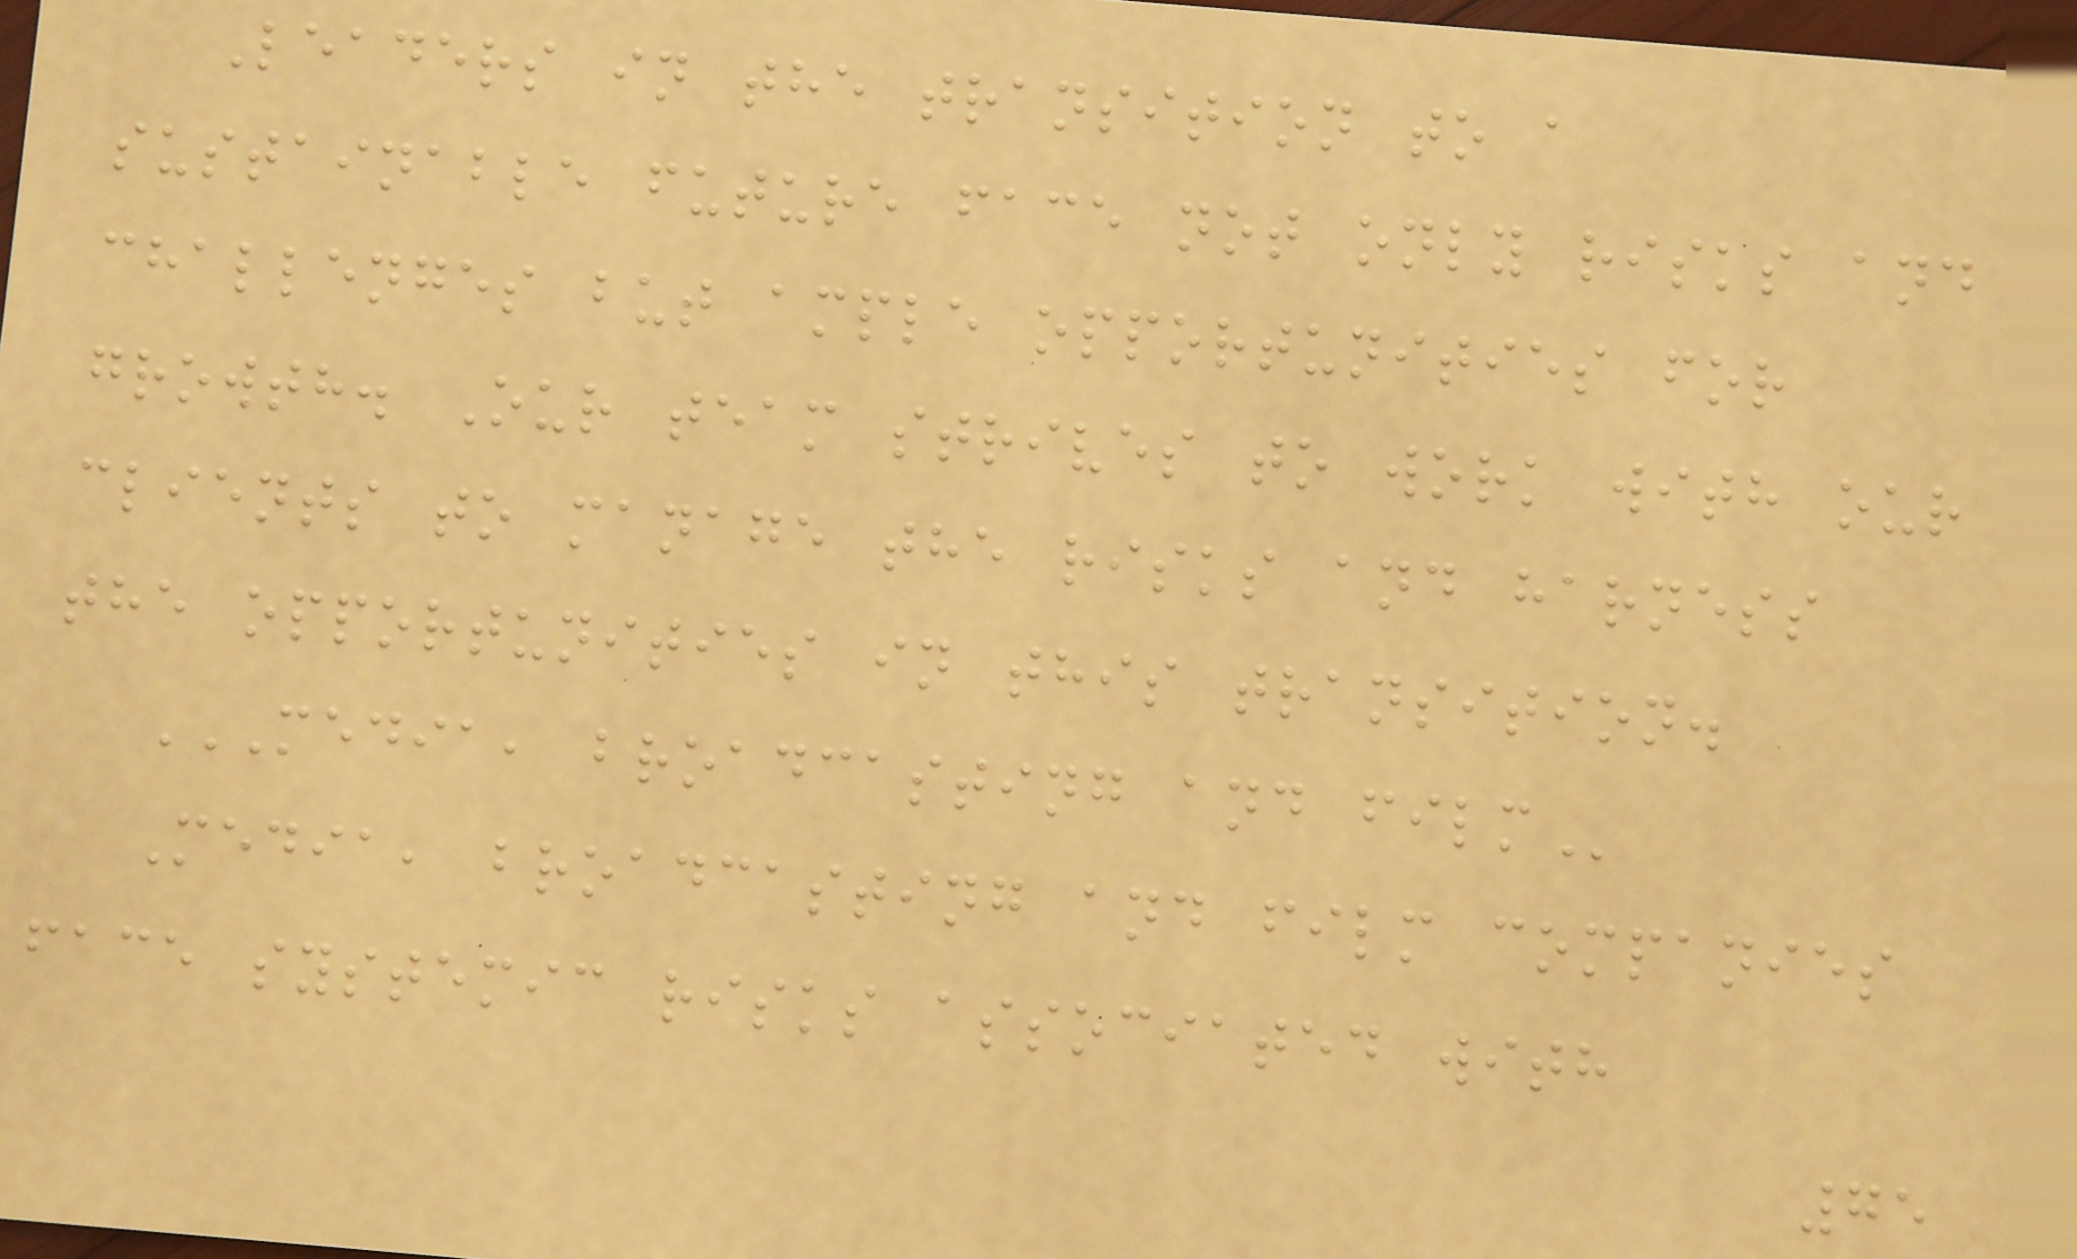Leaders in the transition to a
sustainable future face not only risks and
challenges but ample opportunities for
growth. Our team strives to work with our
clients to manage the risks and harness
the opportunities in this transition.
MEDIA, BROADCASTING AND FILM
Media, broadcasting and film companies
face systemic risks associated with
75
